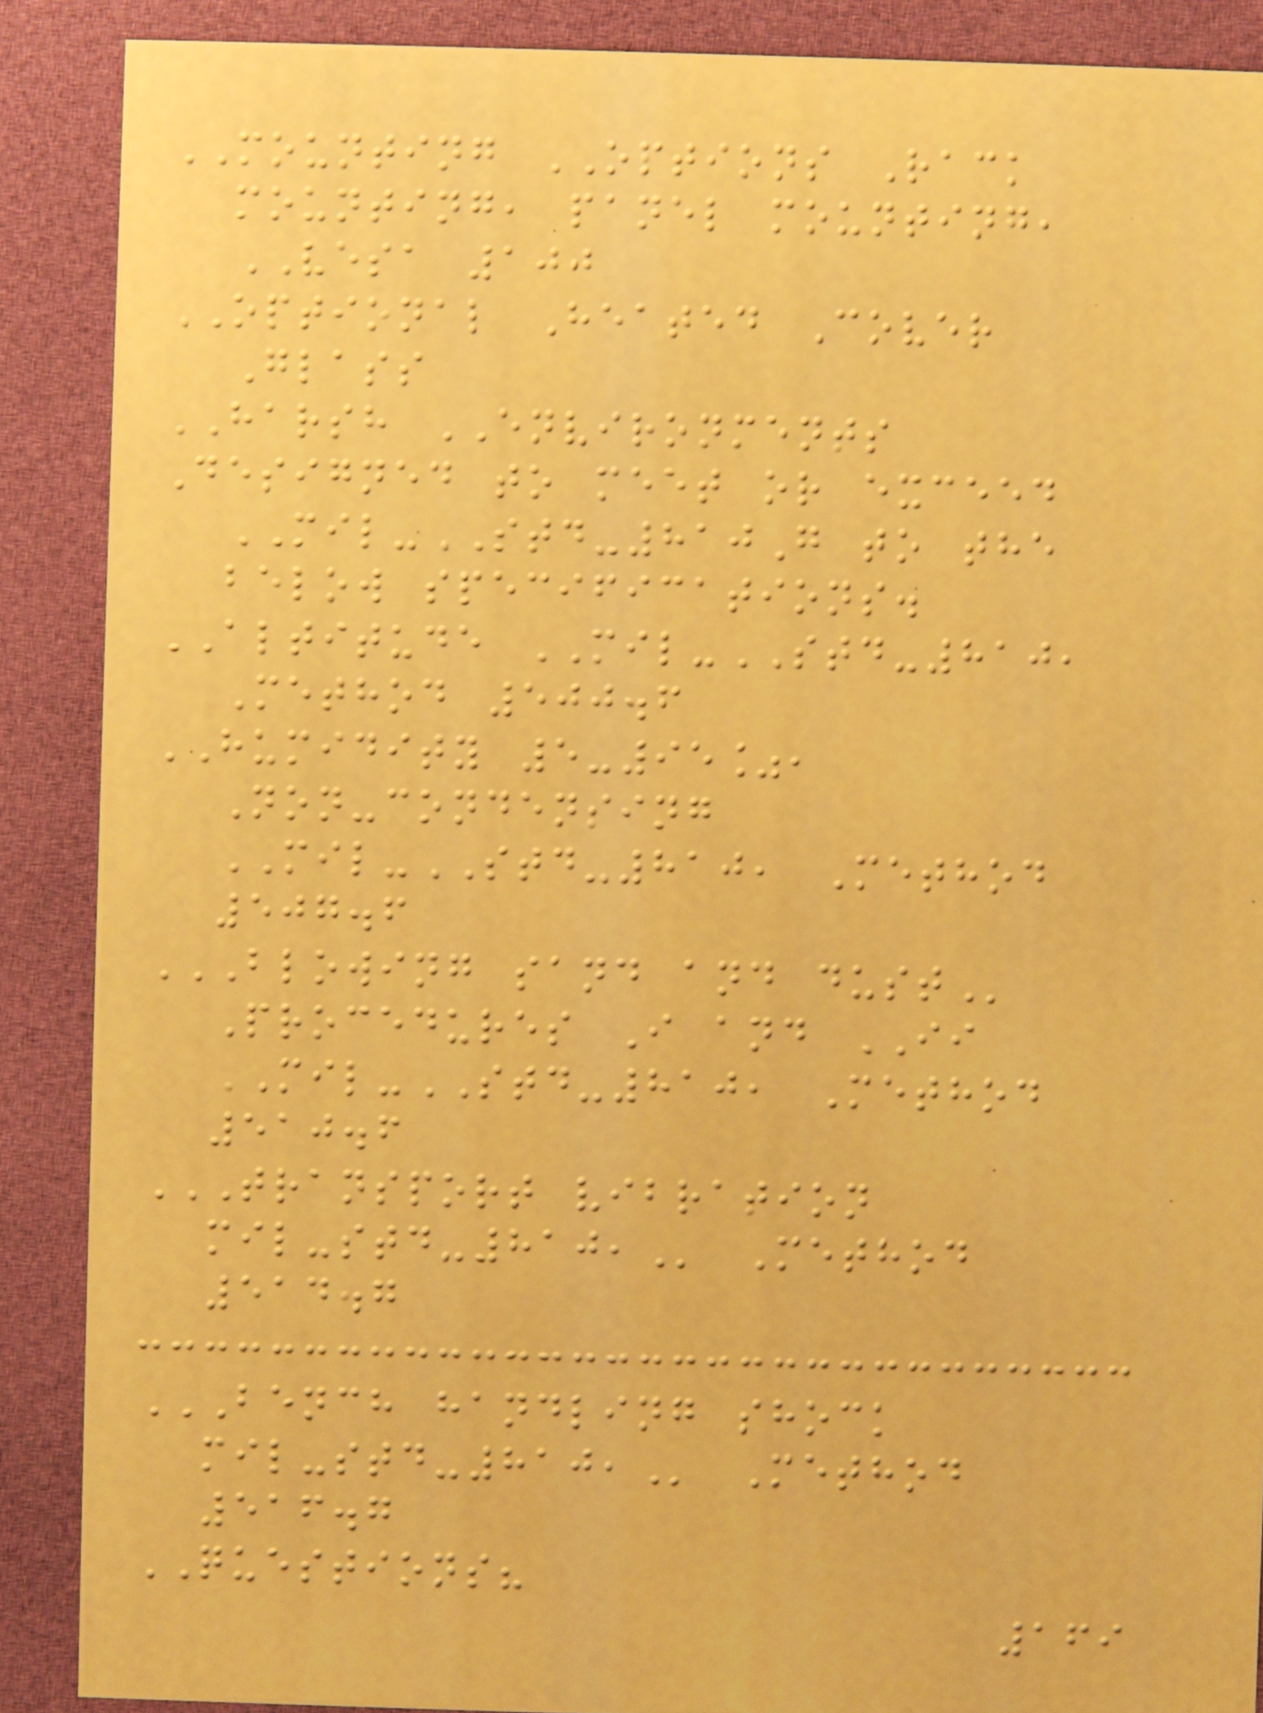MOUNTING OPTIONS Rack
mounting, panel mounting,
VESA 100
OPTIONAL Heated Cover
Glass
HARSH ENVIRONMENTS
Designed to meet or exceed
MIL-STD-810G to the
below specifications.
ALTITUDE MIL-STD-810,
Method 500.6
HUMIDITY 5-95%,
Non-condensing
MIL-STD-810, Method
507.6
BLOWING SAND AND DUST
Procedures I and II
MIL-STD-810, Method
510.6
TRANSPORT VIBRATION
MIL-STD-810, Method
514.7
BENCH HANDLING SHOCK
MIL-STD-810, Method
516.7
QUESTIONS?
169
